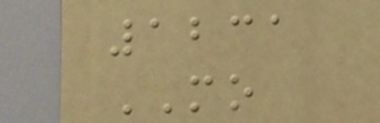1231
MO
